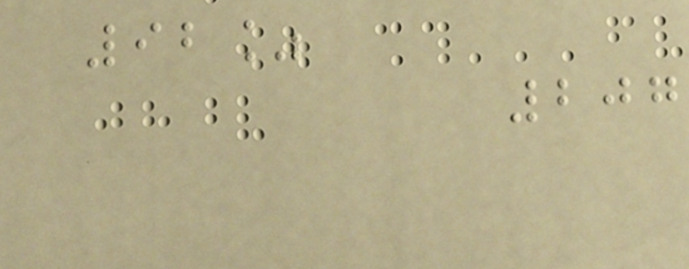92%
207
